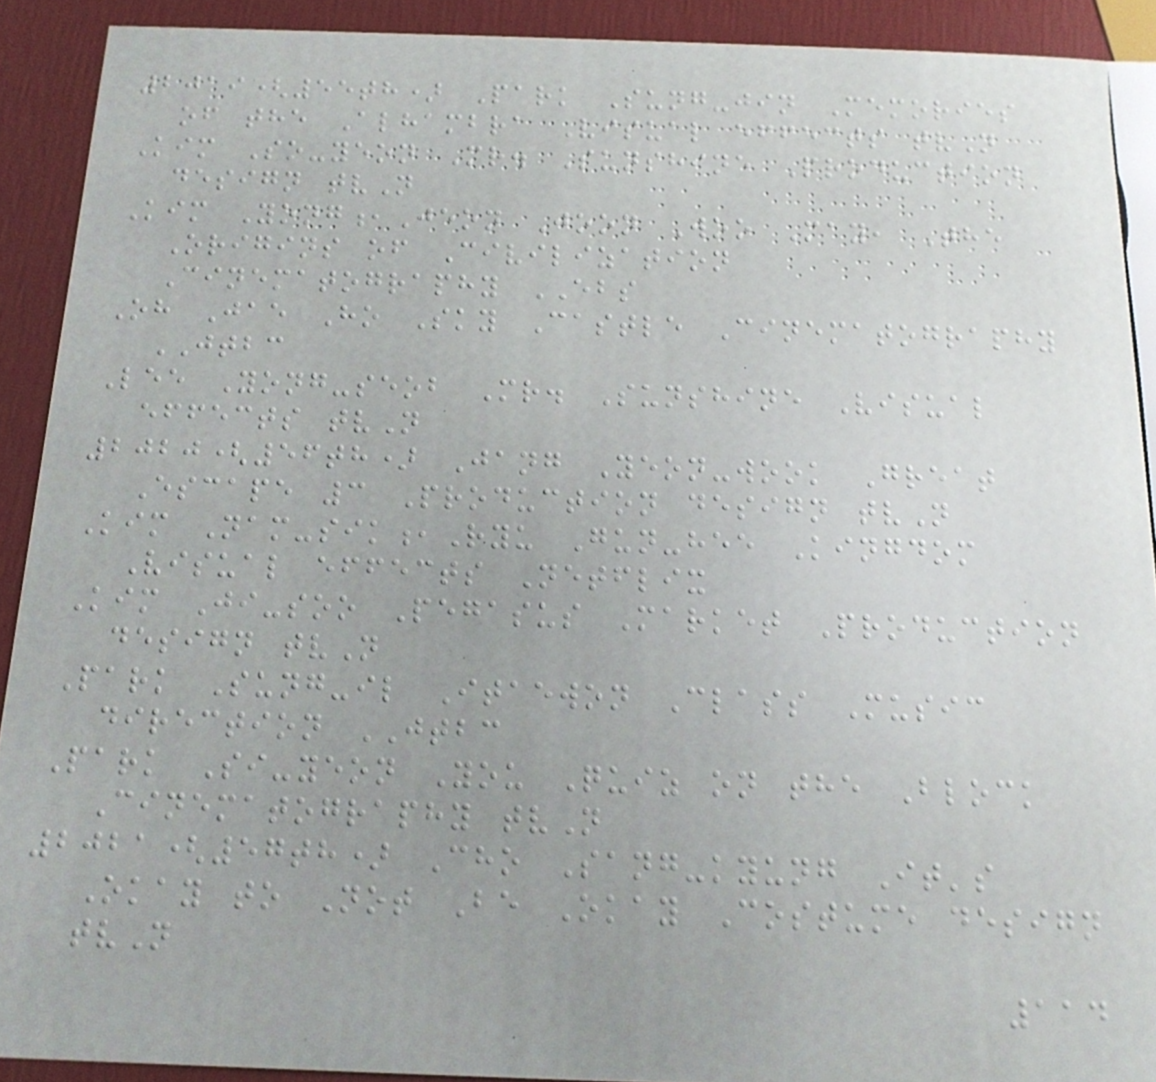2019(55th) Park Sung-jin Memories
of the Alhambra Visual effects tvN
Kim So-yeon Mr. Sunshine Production
design tvN
Kim Yong,Jeon Joon Woo May, The
Origins of Civilization
Cinematography EBS
Oh Jae Ho Sky Castle Cinematography
JTBC
Lee Yong-seob Mr. Sunshine Visual
effects tvN
2020(56th) Jang Yeon-wook Great
Escape 3 Production design tvN
Kim Nam-sik,Ryu Gun-hee Kingdom
Visual effects Netflix
Kim Ji-soo Pegasus Market Production
design tvN
Park Sung-il Itaewon Class Music
direction JTBC
Park Si-yeon You Quiz on the Block
Cinematography tvN
2021(57th) Cho Sang-kyung It's
Okay to Not Be Okay Costume design
tvN
114
